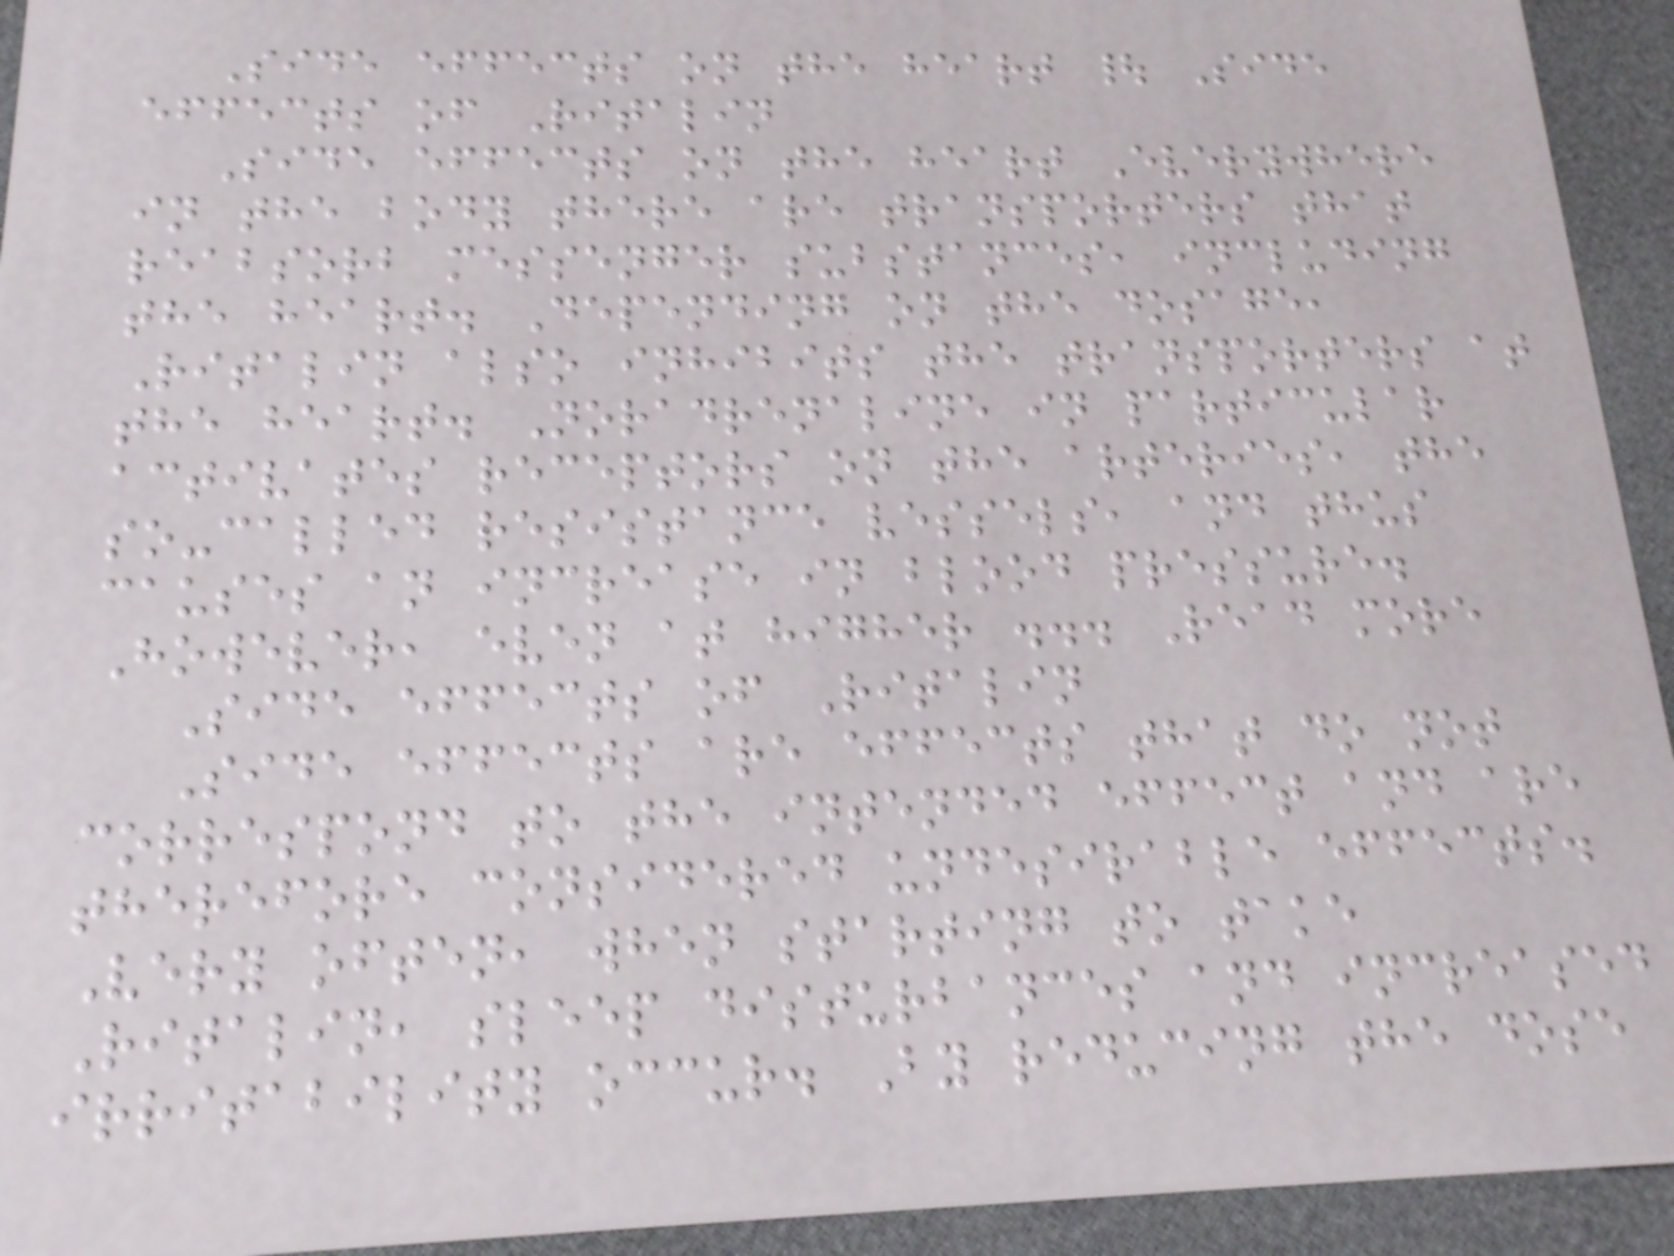Side effects on the heart | Side
effects of Ritalin
Side effects on the heart Everywhere
in the body there are transporters that
reabsorb messenger substances, including
the heart. Depending on the dosage,
Ritalin also inhibits the transporters at
the heart. Noradrenaline in particular
activates receptors on the arteries, the
so-called resistance vessels, and thus
causes an increase in blood pressure.
However, even at higher ... Read more
Side effects of Ritalin
Side effects are effects that do not
correspond to the intended effect and are
therefore considered undesirable effects.
Very often, when starting to take
Ritalin, sleep disturbances and increased
irritability occur. By reducing the dose
